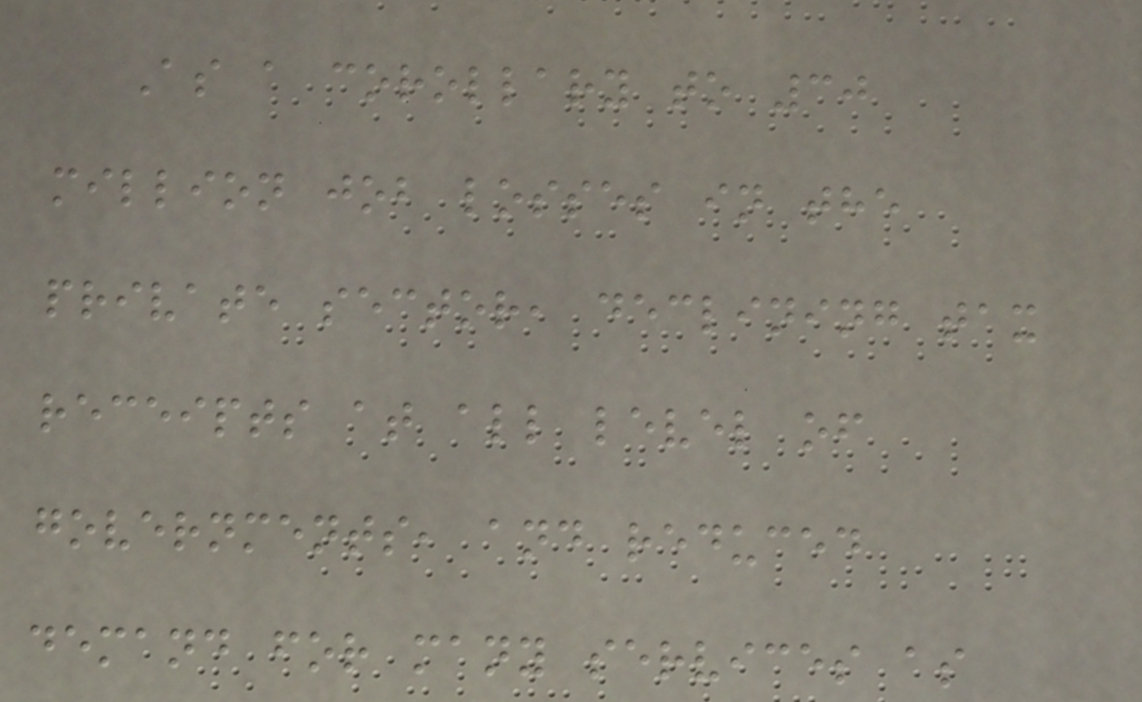As a corollary to 30
million job losses in the
private sector, declining tax
receipts at all level of
governments, and reduced
demand for many services as
